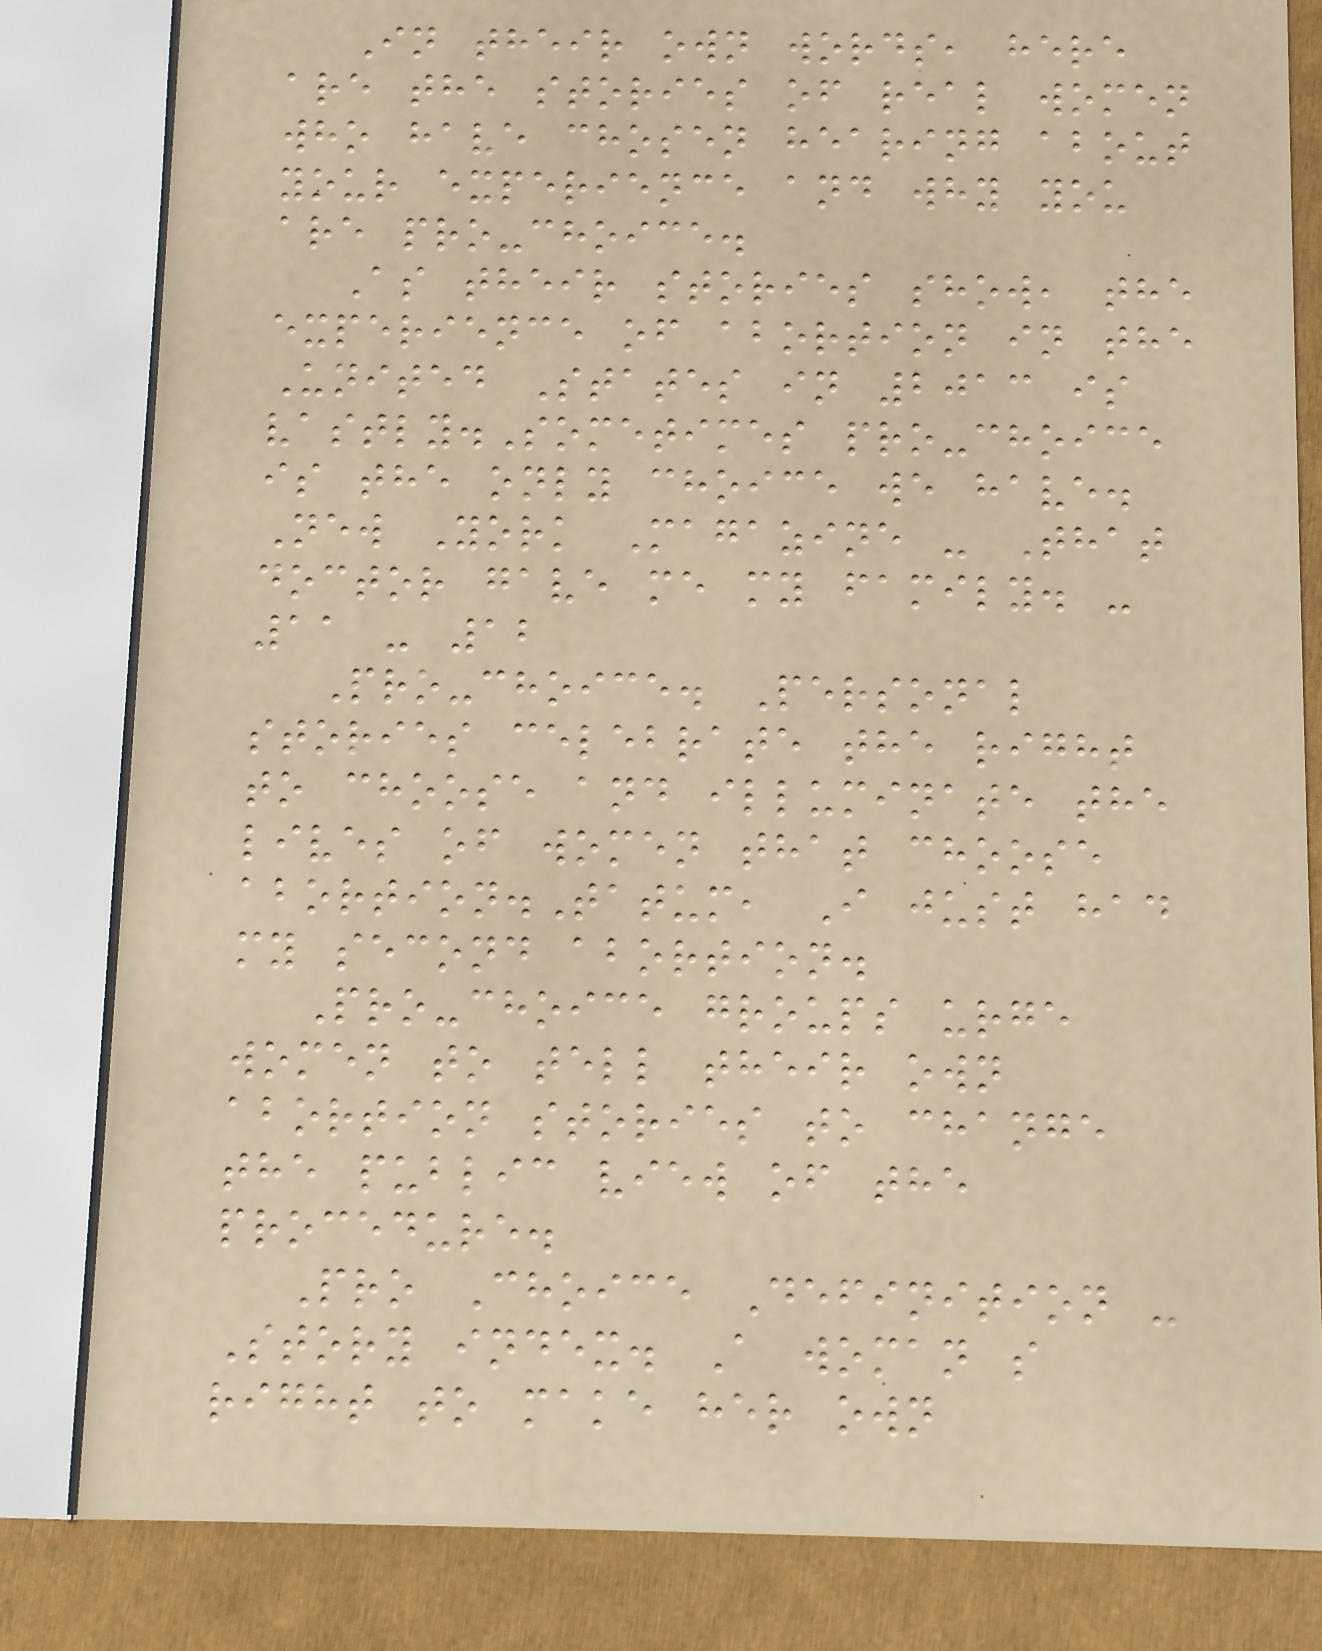In their own words, here
are the stories of real women
who have chosen hearing about
your experience and why you
are pro-choice.
As their stories show, the
experience of abortion in the
United States in 2013 is
vastly.Sometimes pro-choice
is the only choice we have.
New York Magazine - That
doctor gave me my family. -
11 - 12
Pro-choice. Personal
stories celebrate the right
to choose and illuminate the
lives of women that choose
abortion.Tatum, I just had
my second abortion.
Pro-choice groups urge
women to tell their own
abortion stories to change
the public view of the
procedure.
Pro Choice Definition -
Story index. A woman s
right to make her own
